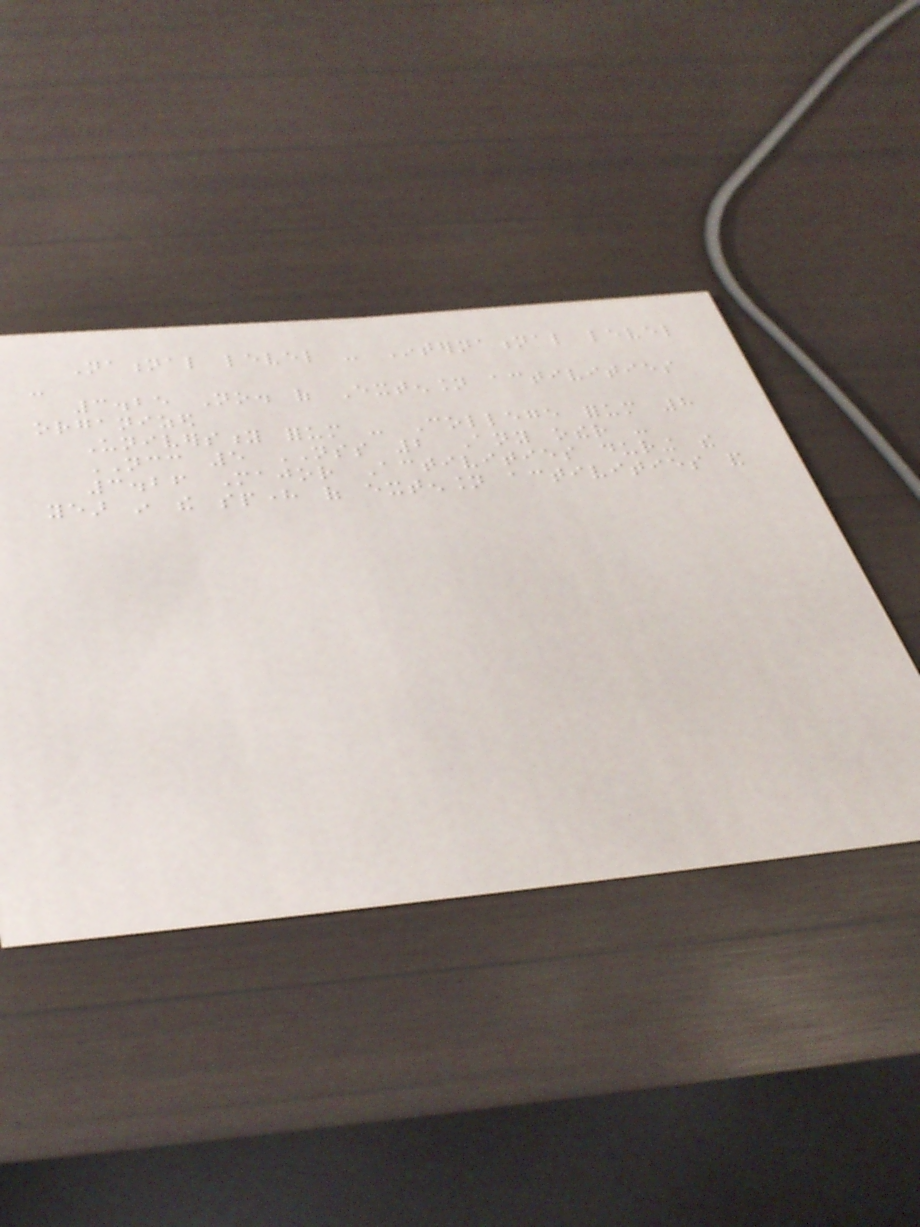National level - International level
-
3.25 No. of Extension activities
organized
University forum - College forum 8
NCC 5 NSS 2 Any other -
3.26 Major Activities during the
year in the sphere of extension activities and
